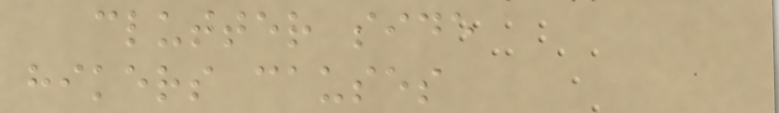clutter side
hikers causes
